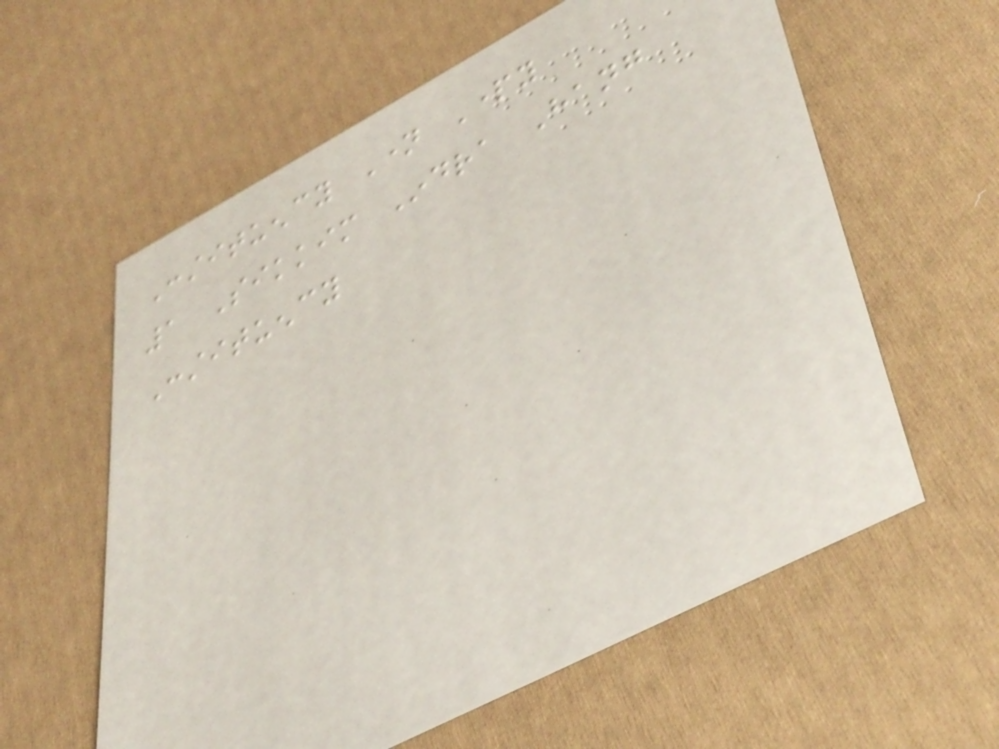Constituency Name Party
1 Sikkim Indra Hang
Constituency
